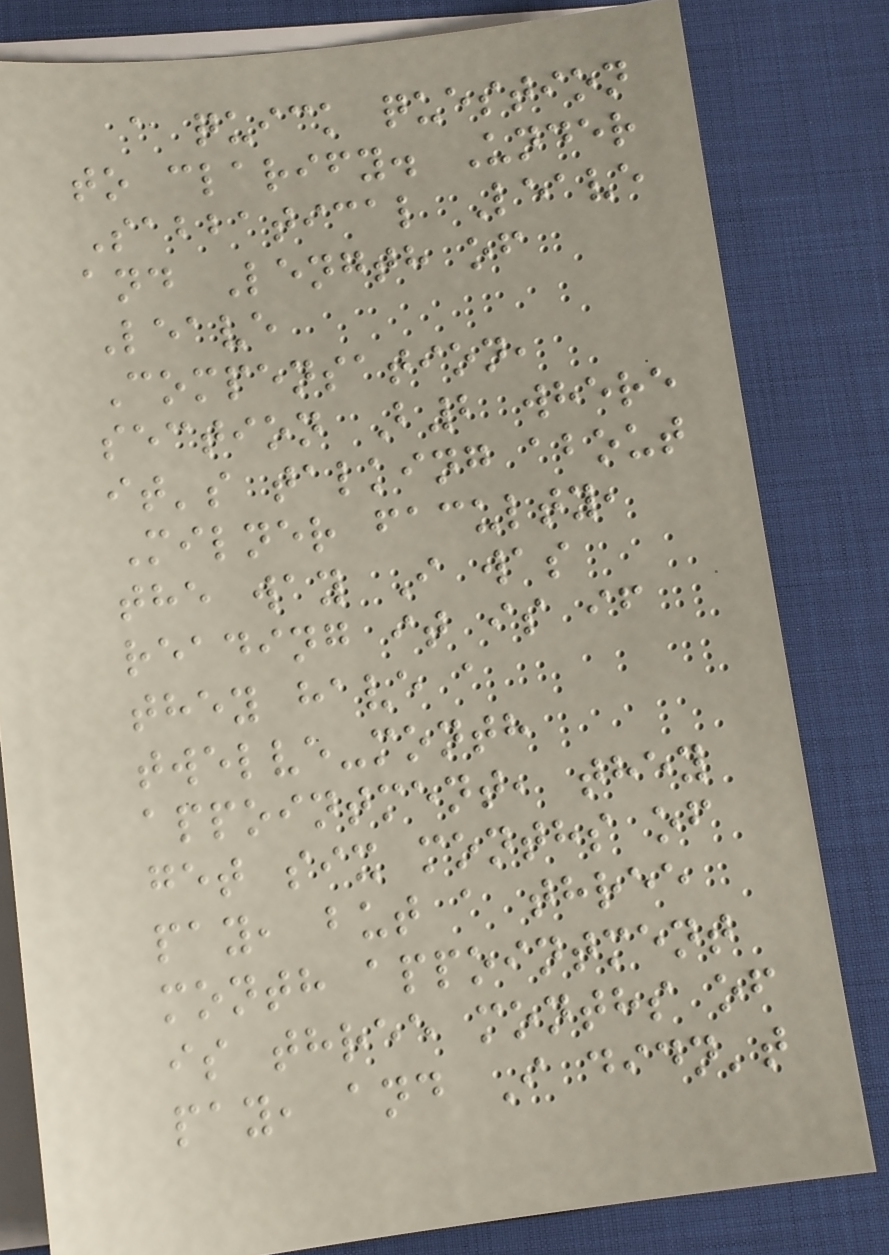a quick question
to clarify. Under
Sabbatical Leave
and Length of
Leave
Compensation,
section B2 where
it's talking about
Milner faculty,
the way I was
reading it is if
they have a
twelve-month
appointment, they
get six months of
pay, but a three
month appointment
is three months of
pay, and I didn't
